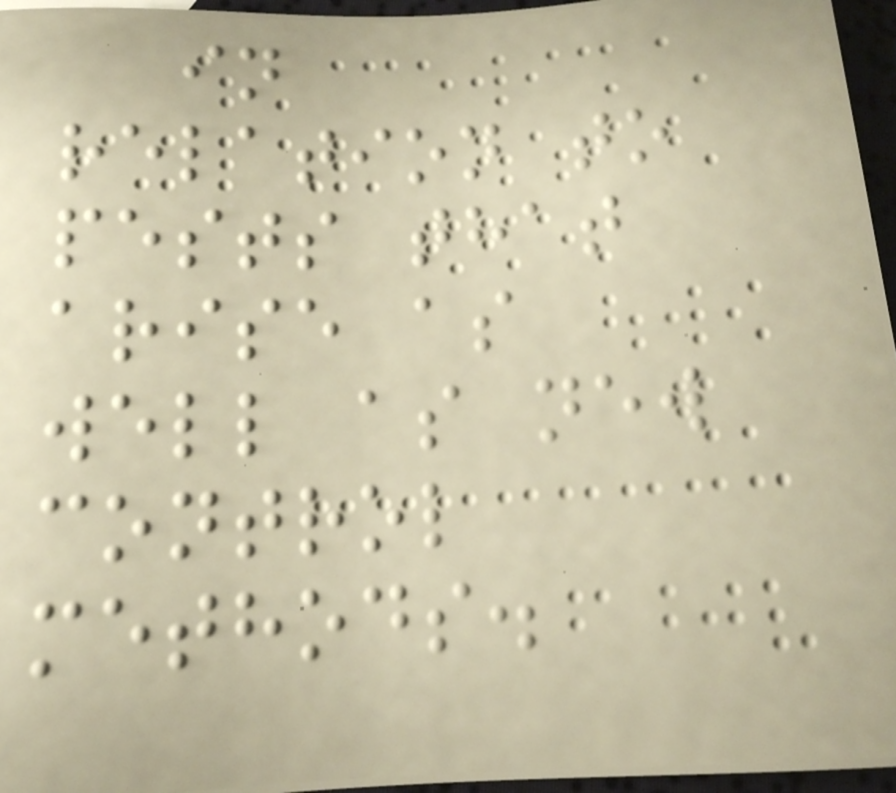in
relation to
pests that
arise as
well as new
control
methods.
